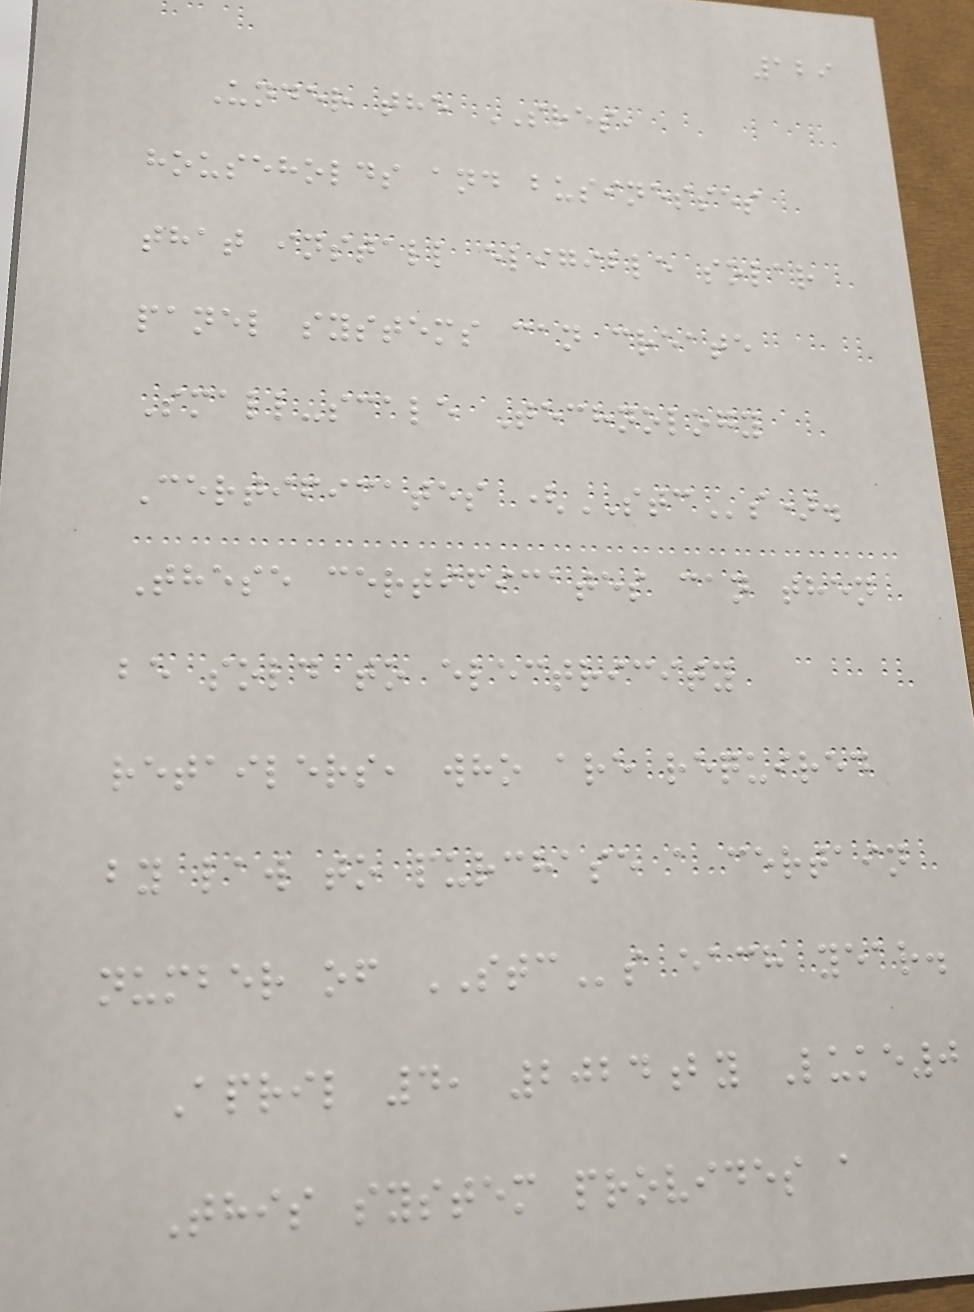129
Under the SRES,
households and businesses
that install eligible solar
panel systems can create
Small-scale Technology
Certificates (STCs).
These certificates can then
be sold to electricity
retailers, who are required
by law to purchase a certain
number of STCs each year.
April 4, 2024by Luke0
This system provides a
